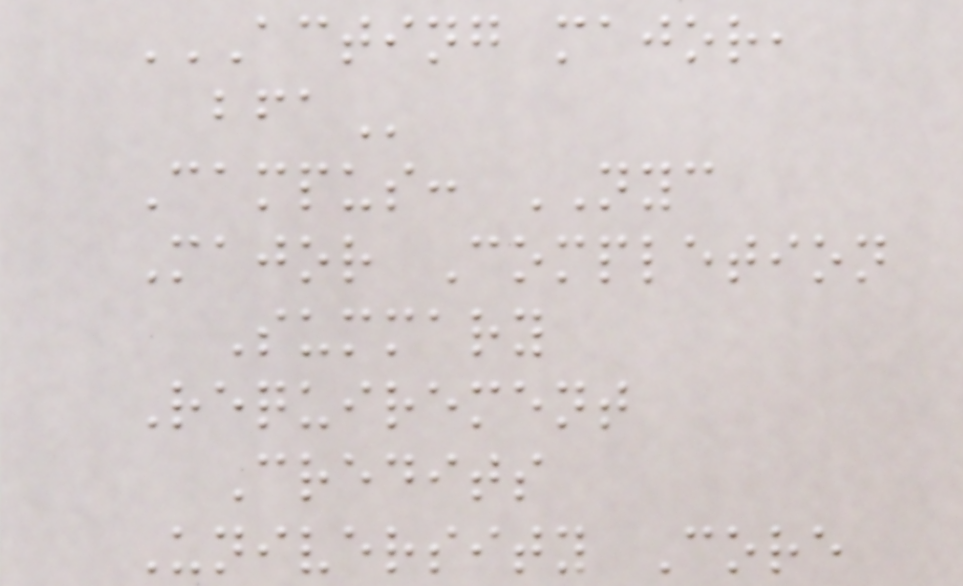ACTING MAJOR,
BFA
Campus: NYC
Major Completion
Summary
Requirement
Credits
University Core
